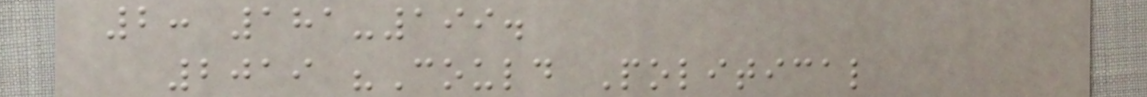2: 181-199.
2019 "Could Political
